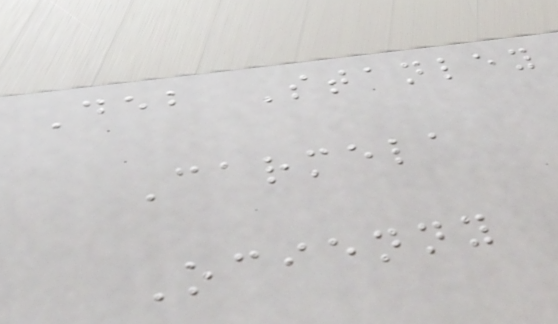Deb Stanley
Carmela
Ocienny
